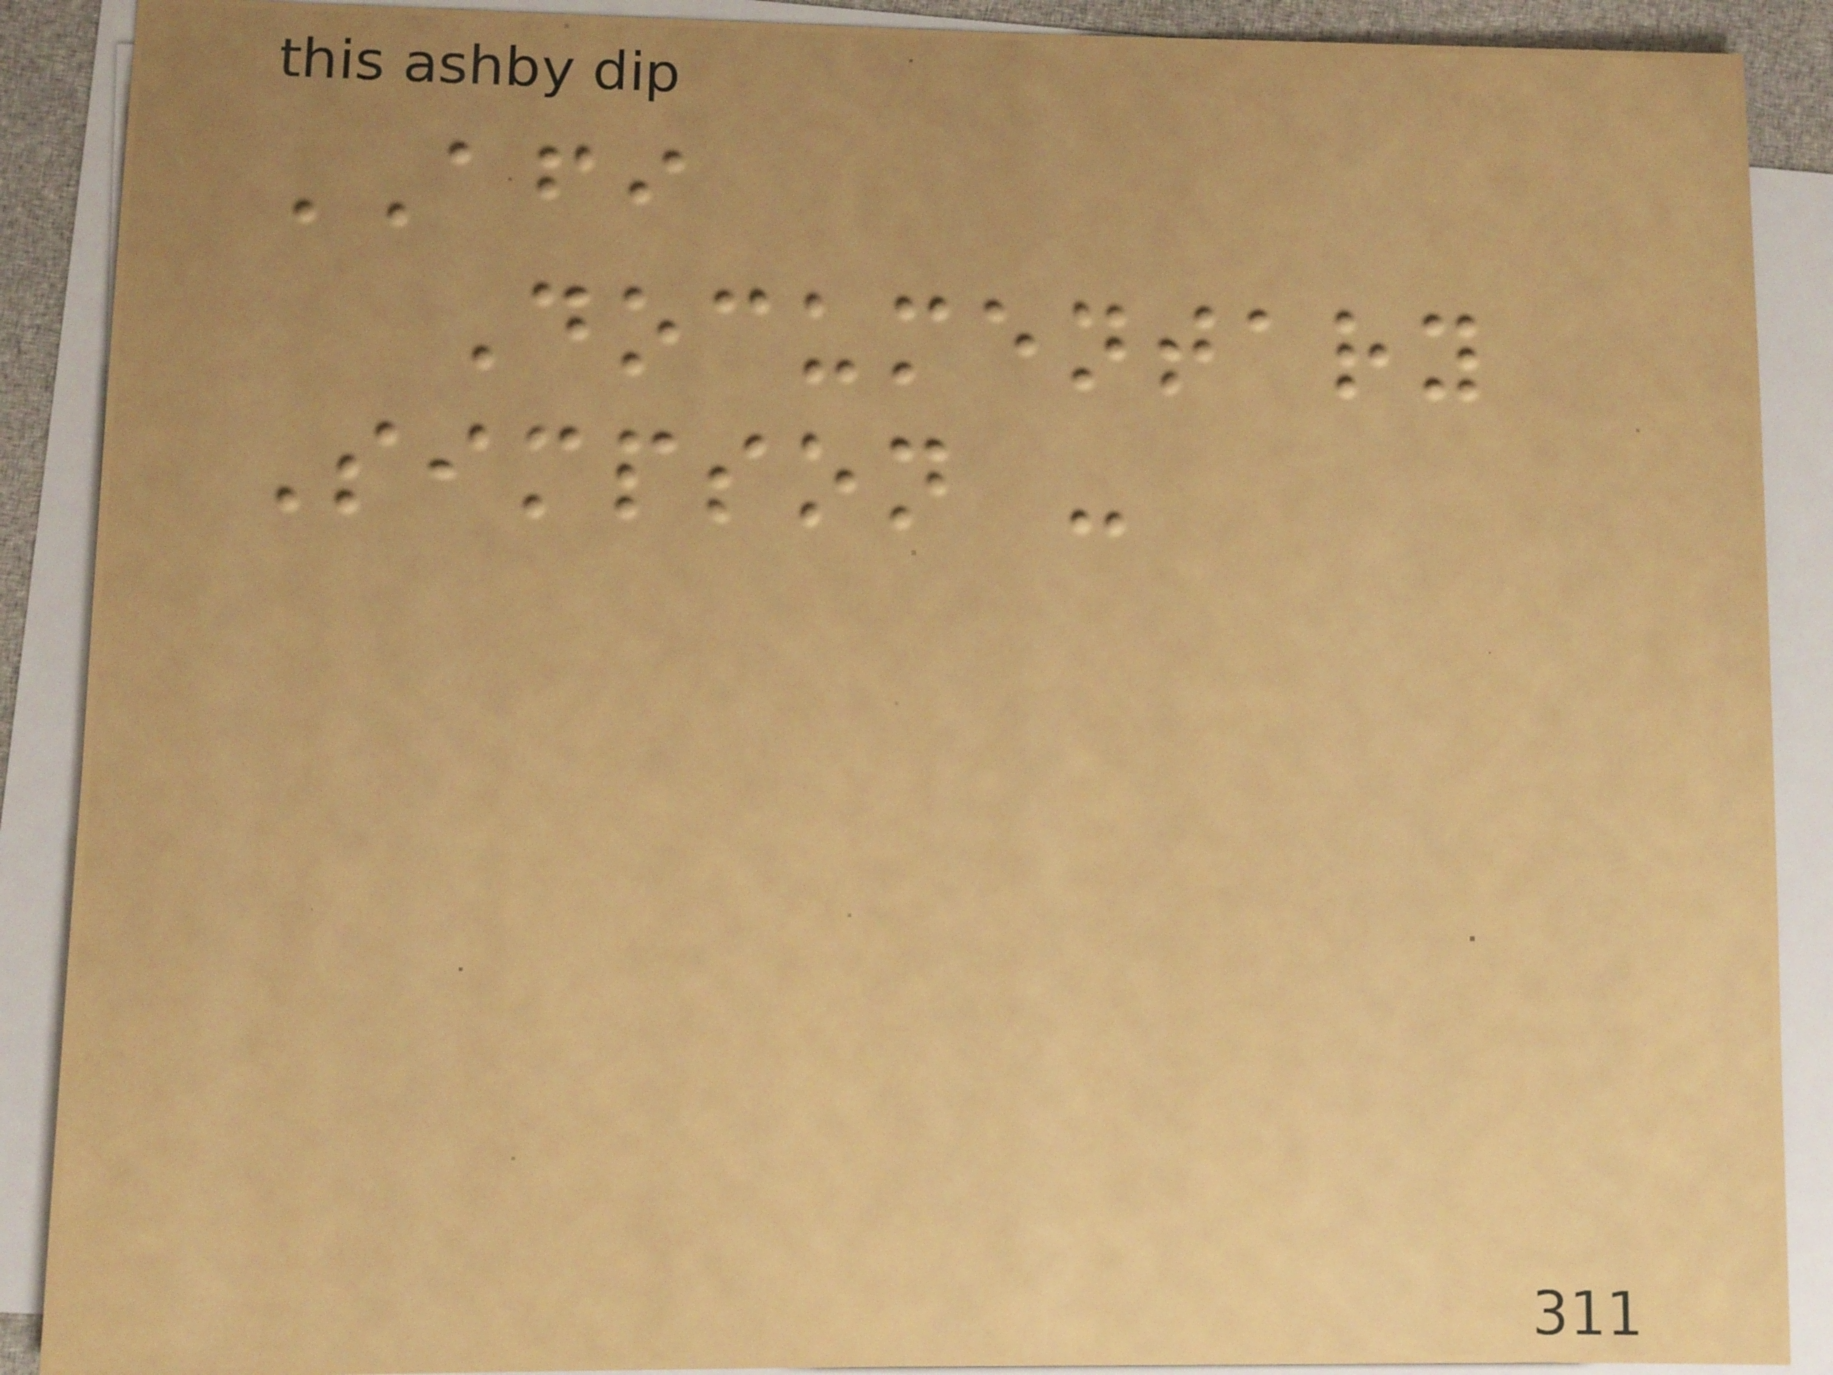AFI
Documentary
Simpson -
